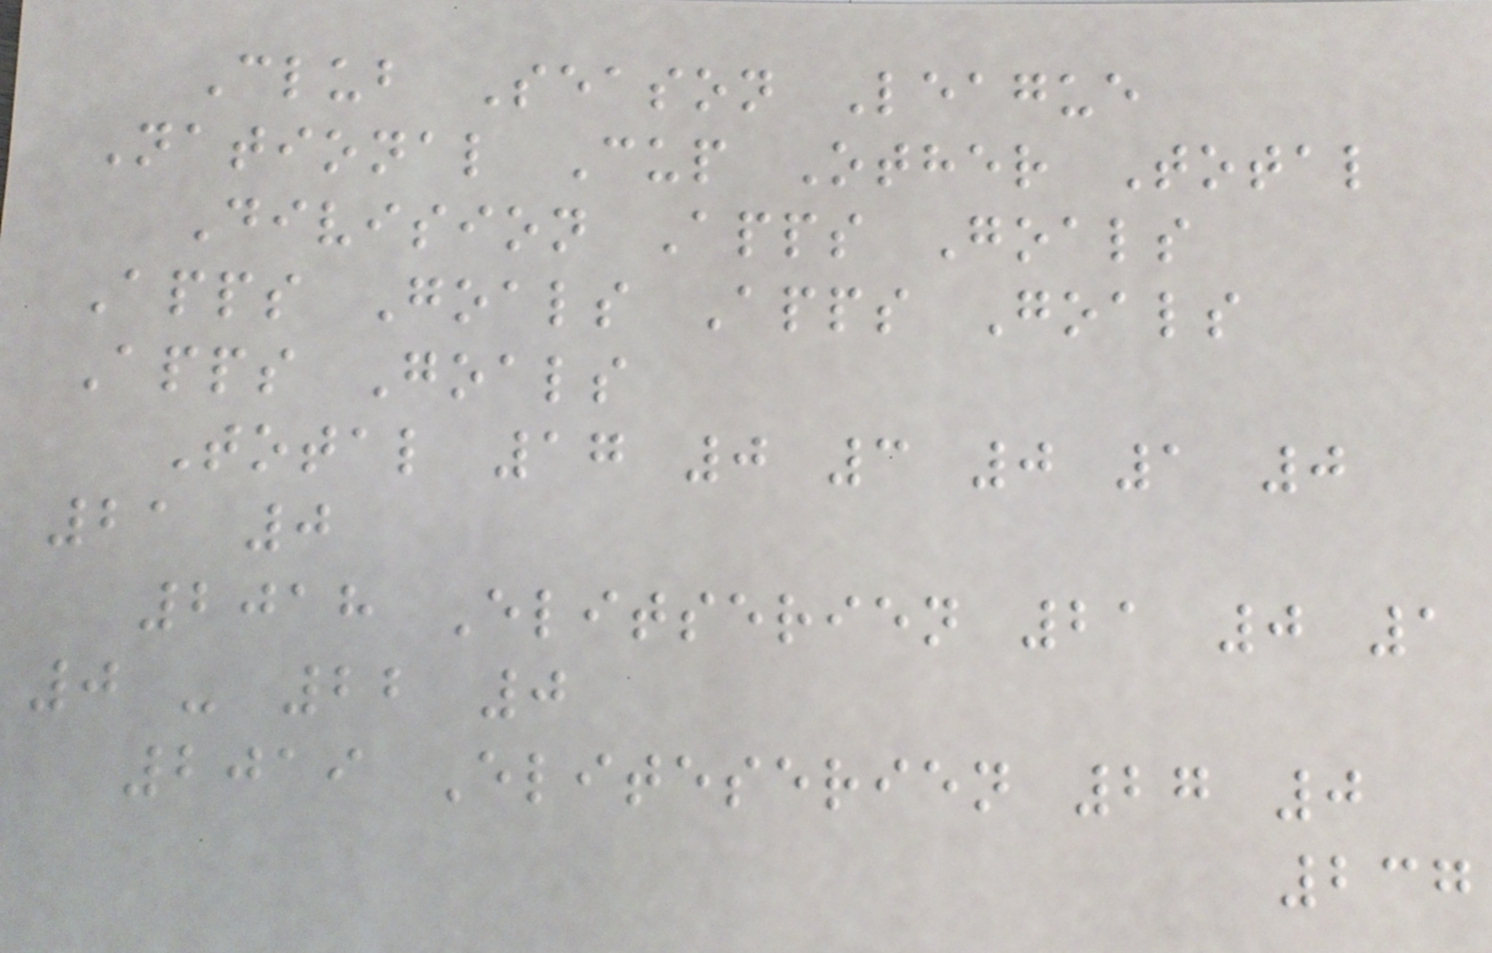Club Season League
National Cup Other Total
Division Apps Goals
Apps Goals Apps Goals
Apps Goals
Total 17 0 3 0 1 0
21 0
2018 Elitserien 21 0 1
0 - 22 0
2019 Eliteserien 27 0
237
